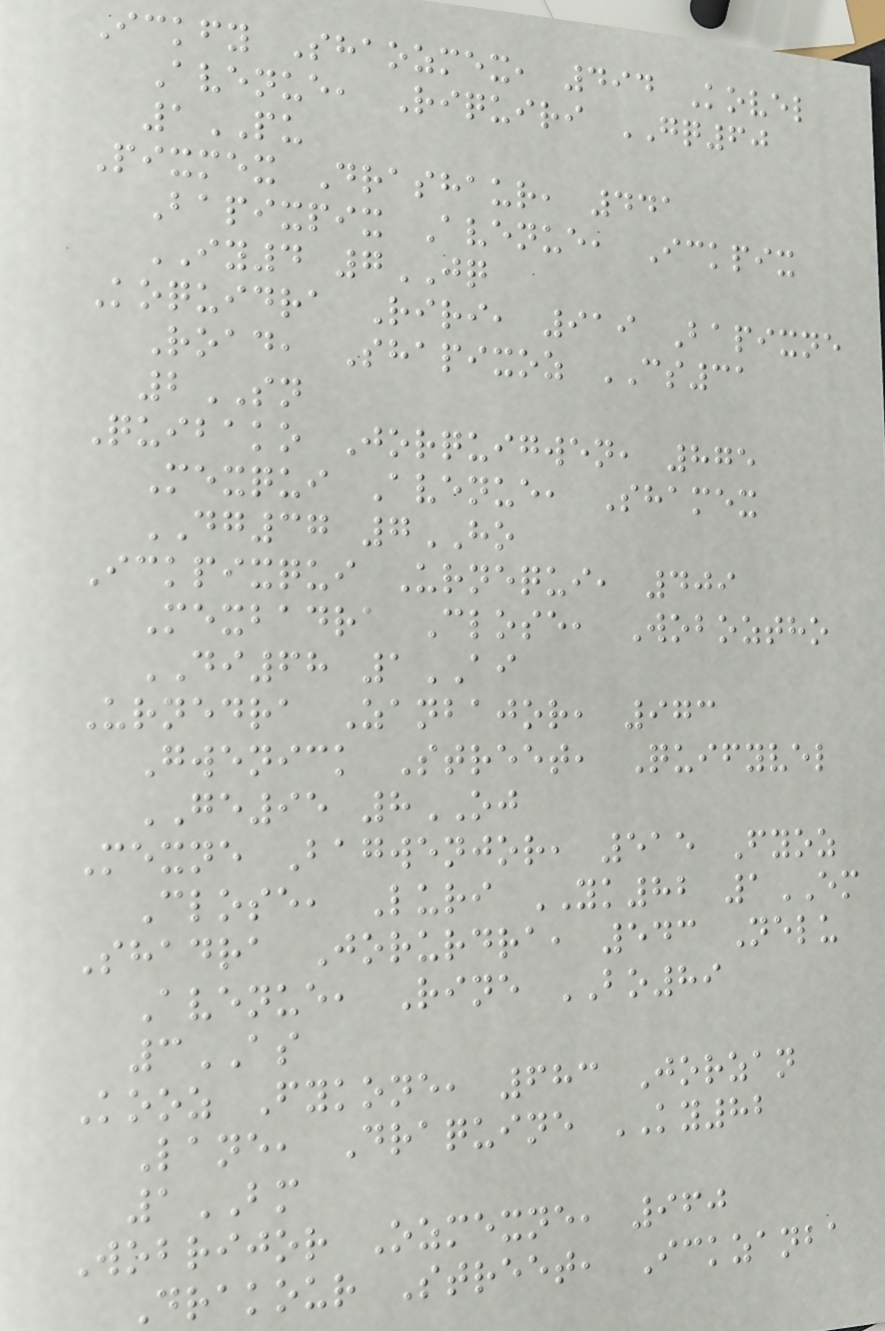Ickfy Shaozmex, 494 Kovel
Avenue, Riquiri GQ60
1PU
Pixmex Drashaur, 441
Bapixpix Avenue, Ickpix
IY4 7JQ
Koquidra Riri, 919 Bapixne
Road, Shapixoz CS31
2SN
Quibako Jorquigwen, 875
Mexqui Avenue, Shamex
DG37 7HO
Ickpixqui Urnequi, 409
Mexbadra Close, Woboztho
DI68 1AI
Urnedra Zanbajor, 973
Gwenick Street, Quifyvel
GE95 8OJ
Mexne Bagwenjor, 515 Fyoz
Close, Luri YK82 1EM
Shadra Jorurdra, 543 Nelu
Avenue, Rine BO89
3AS
Kooz Fykone, 683 Jorzan
Lane, Draquine KY82
1BM
Wobrijor Ozmexne, 960
Drakour Street, Ickzanba
